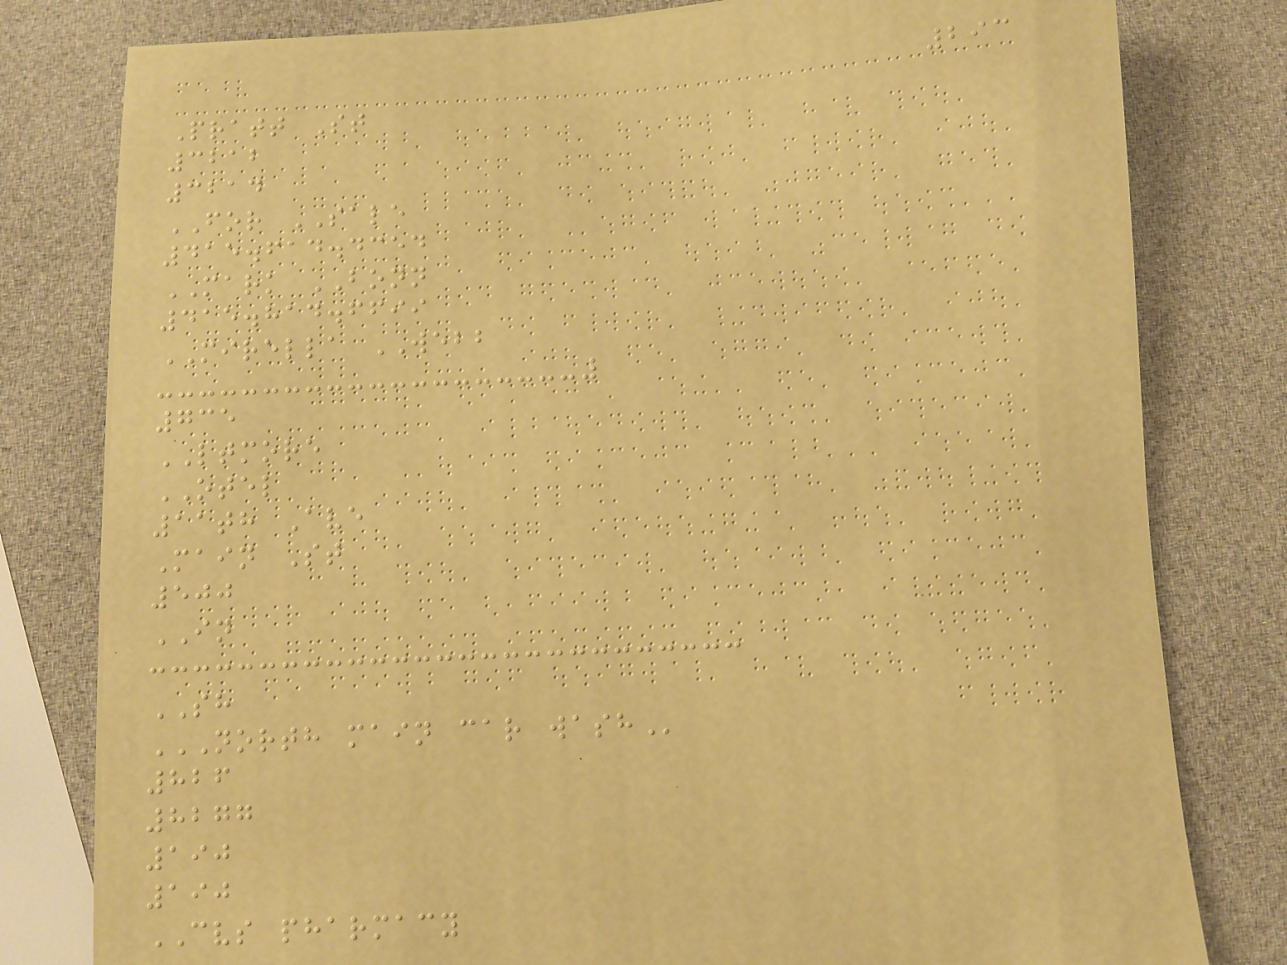293
Pratt St
3212
3214
FOR SALE
415.614.4354
MARK BONN
415.814.6699
MIRELLA WEBB
735
LTMORE
OTEL
11th Ave
Main St
500
IN
SH
NORTH MAIN CAR WASH
826
8277
190
190
CVS pharmacy
